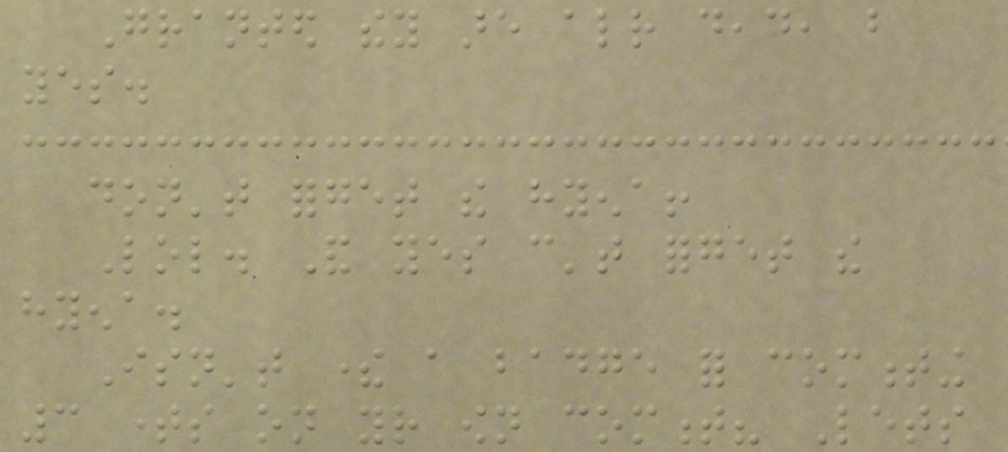Granted they are already dead, but
yes.
don't forget the hyena!
Lol. And yes can't forget the
hyena.
Isn't there a badge for commenting
3 times on your own comment? Lets
